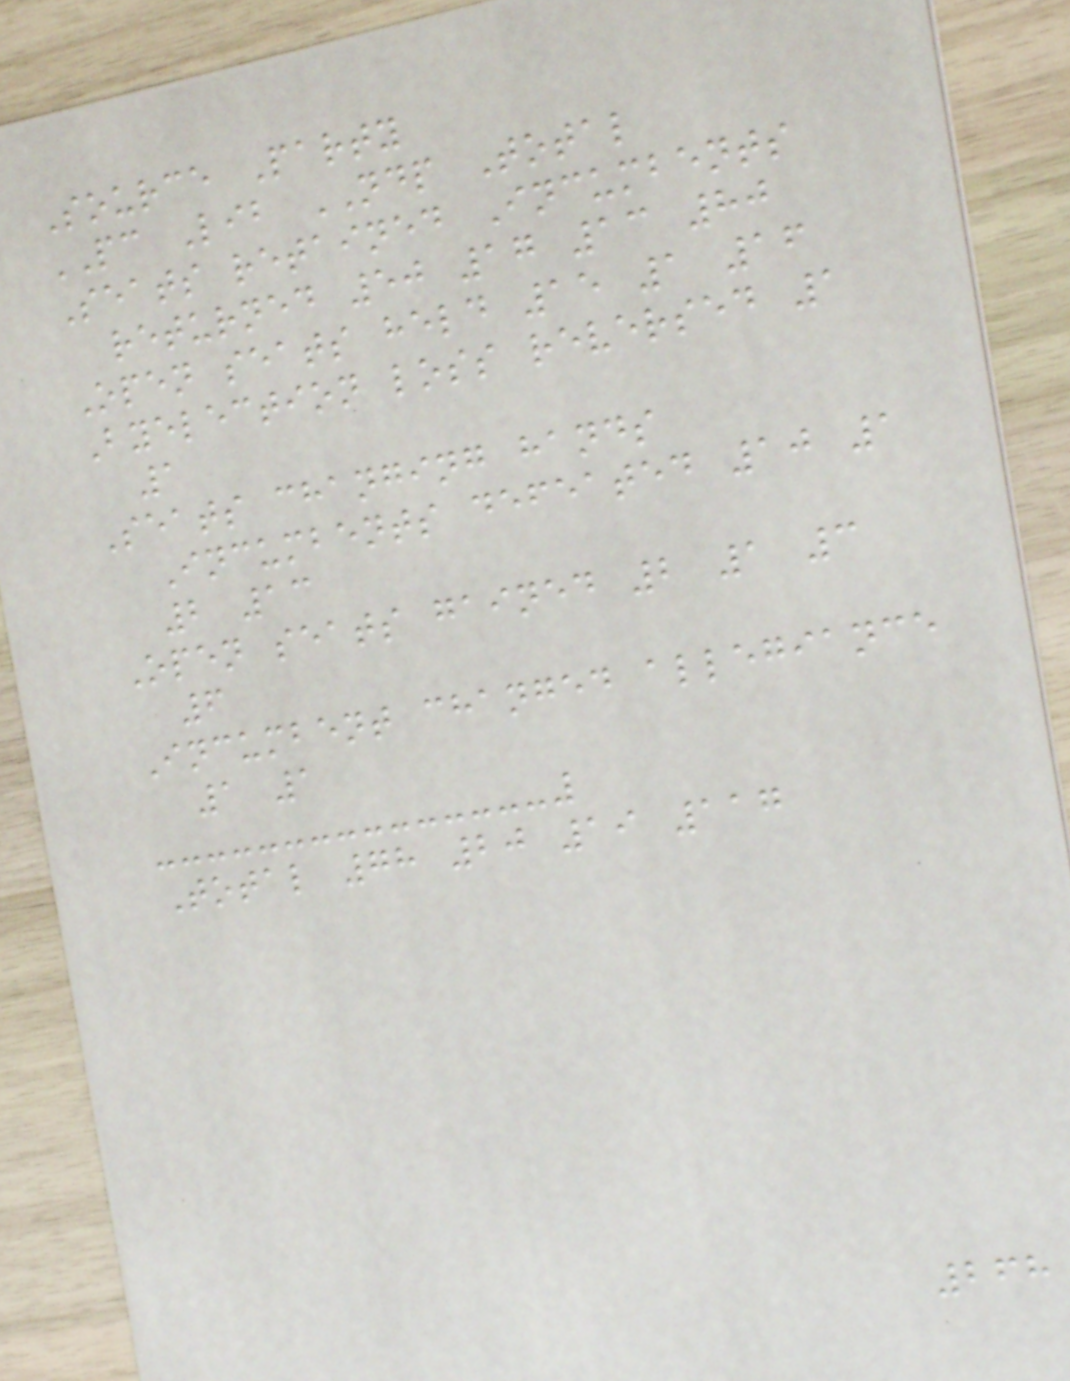Source Party
PC Lib NDP Total
Seats retained Incumbents
returned 50 17 13 80
Open seats held 15 1 16
Byelection loss reversed 1
1
Seats changing hands
Incumbents defeated 10 1
2 13
Open seats gained 2 1 3
6
Incumbent changed allegiance
1 1
Total 78 20 19 117
268
